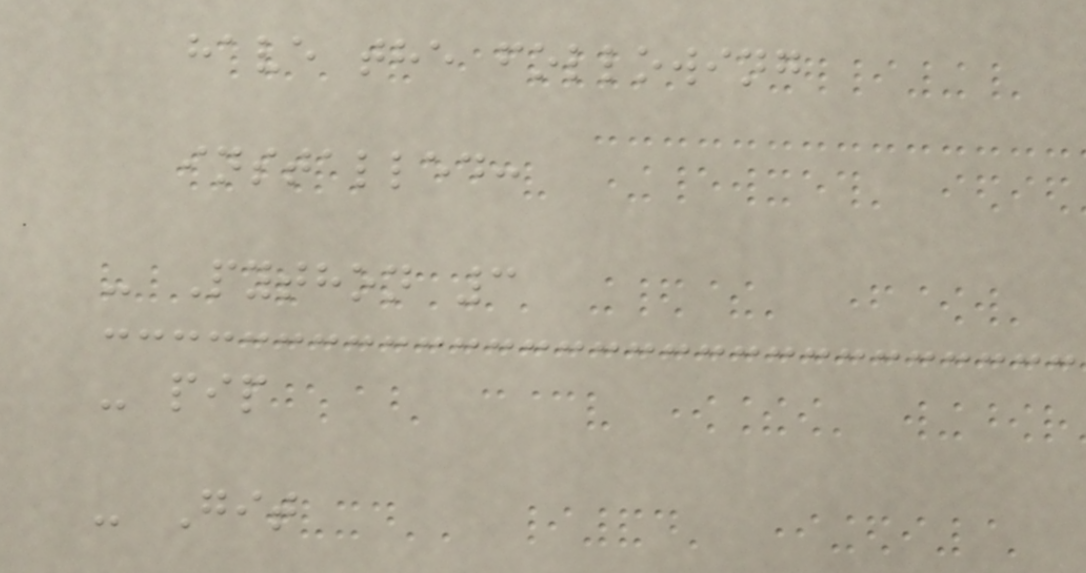have the following
installed:
- Python 3
- pip
- Git
